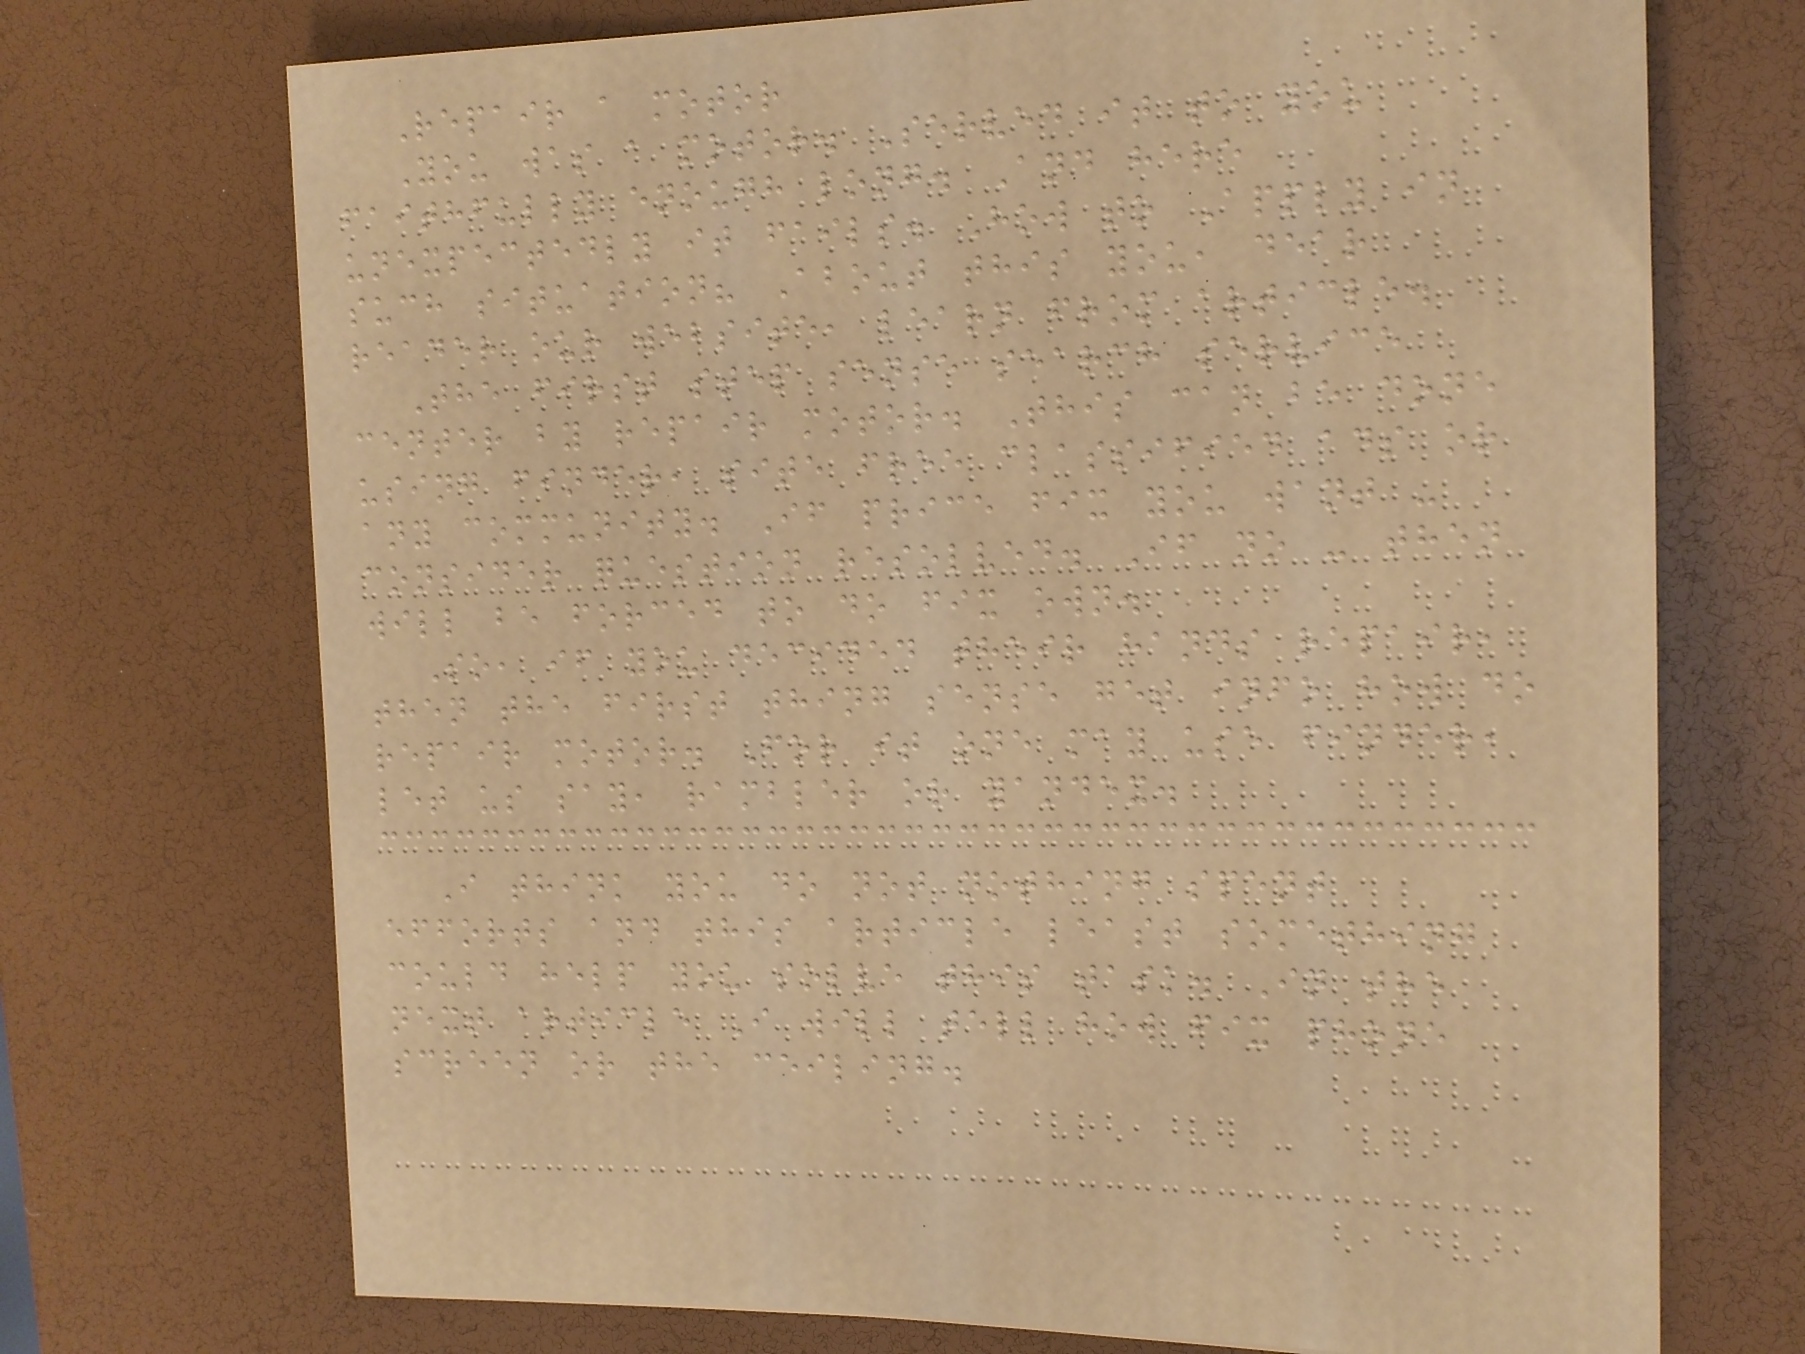Repair a motor
You was a motor. Served it to you
faithfully enough long. And here
unexpectedly it fails. How to Apply in
such situation? About this you, dear
reader our website, learn from article.
The first step sense search service
center by repair motor. This can be done
using finder, site free classified ads or
any community. If price fix you want -
consider question resolved. If no - then
will be forced to do fix own.
So, if you decided their hands repair,
then the first thing sense get info how do
repair motor. For it one may use finder,
let us say, rambler or yandex.
I think you do not nothing spent
efforts and this article least something
could help you solve this task. In the
next article I will tell how fix phone
screen or the ceiling.
